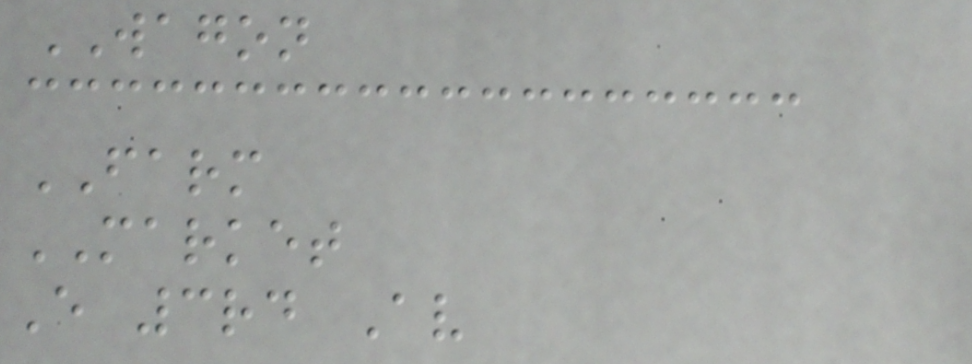WAGON
FARM
MARKET
E 3rd Av
